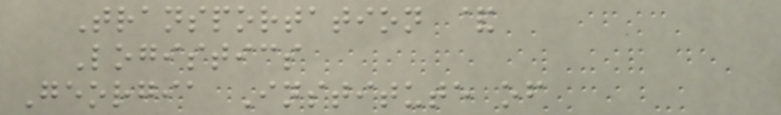Transportation &
Logistics
Georgia Institute of
